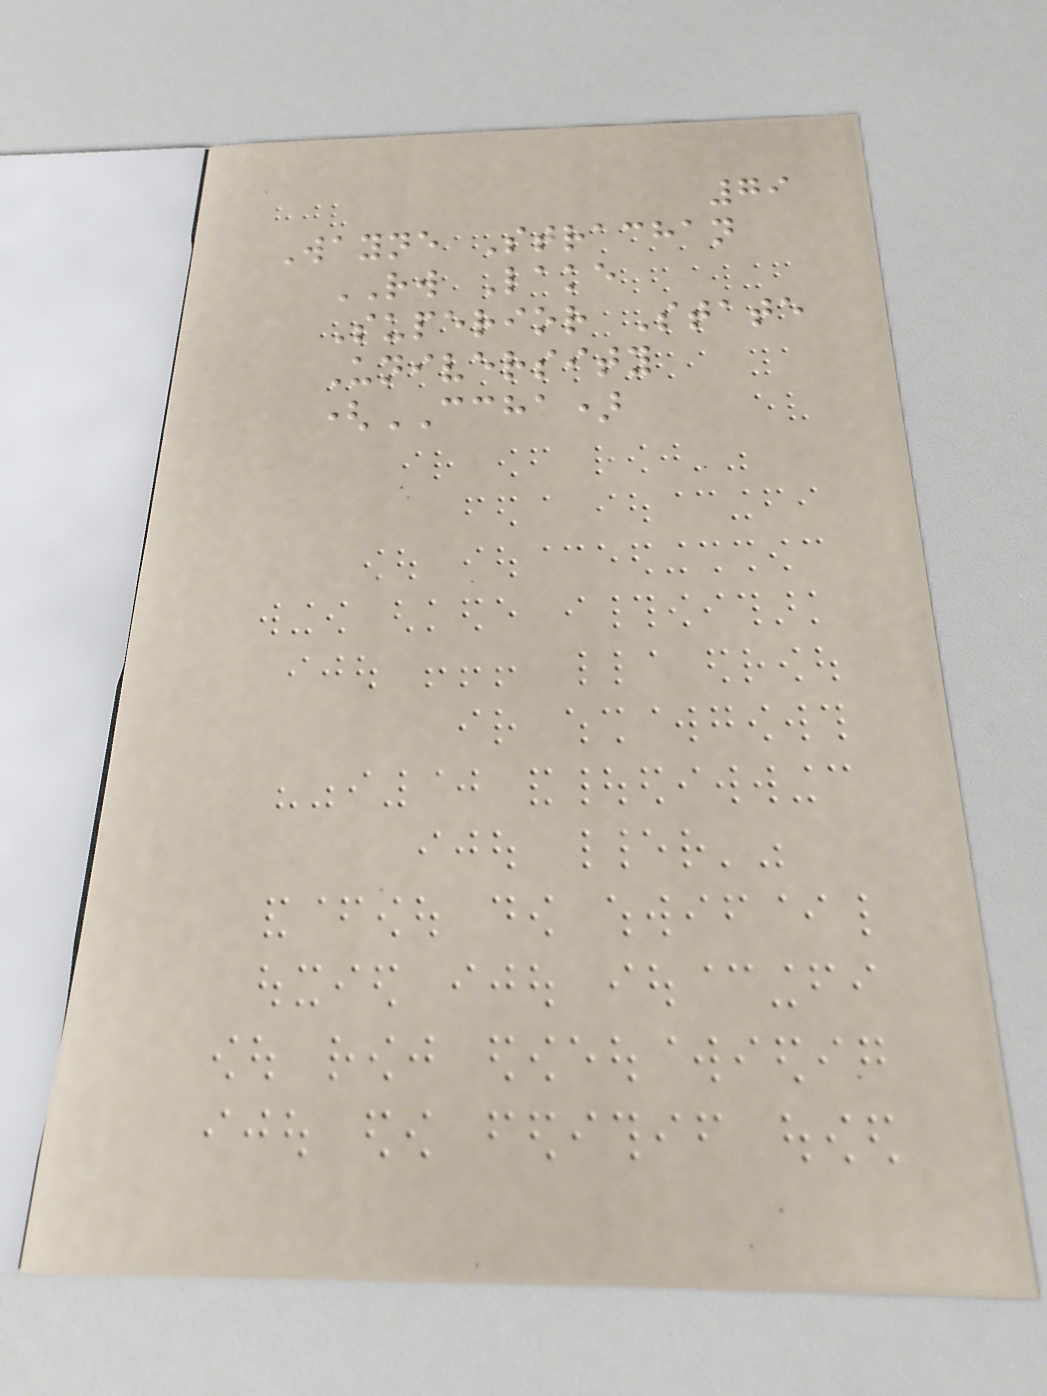79
Wayne Strachan
RW Lake
Superior State
University
(CCHA)
